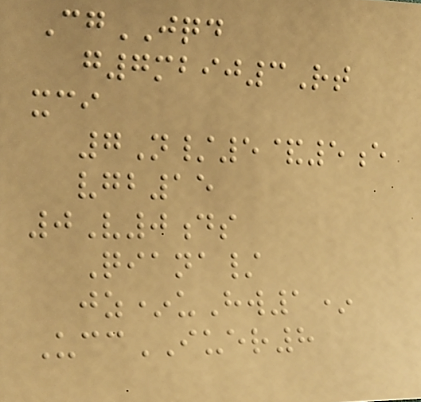CgJQD
g7mbij3Rt
xci
7N/5&5e
vgb15
0V0ds
Qiana/
jz*uHw1*
UccIUER8
